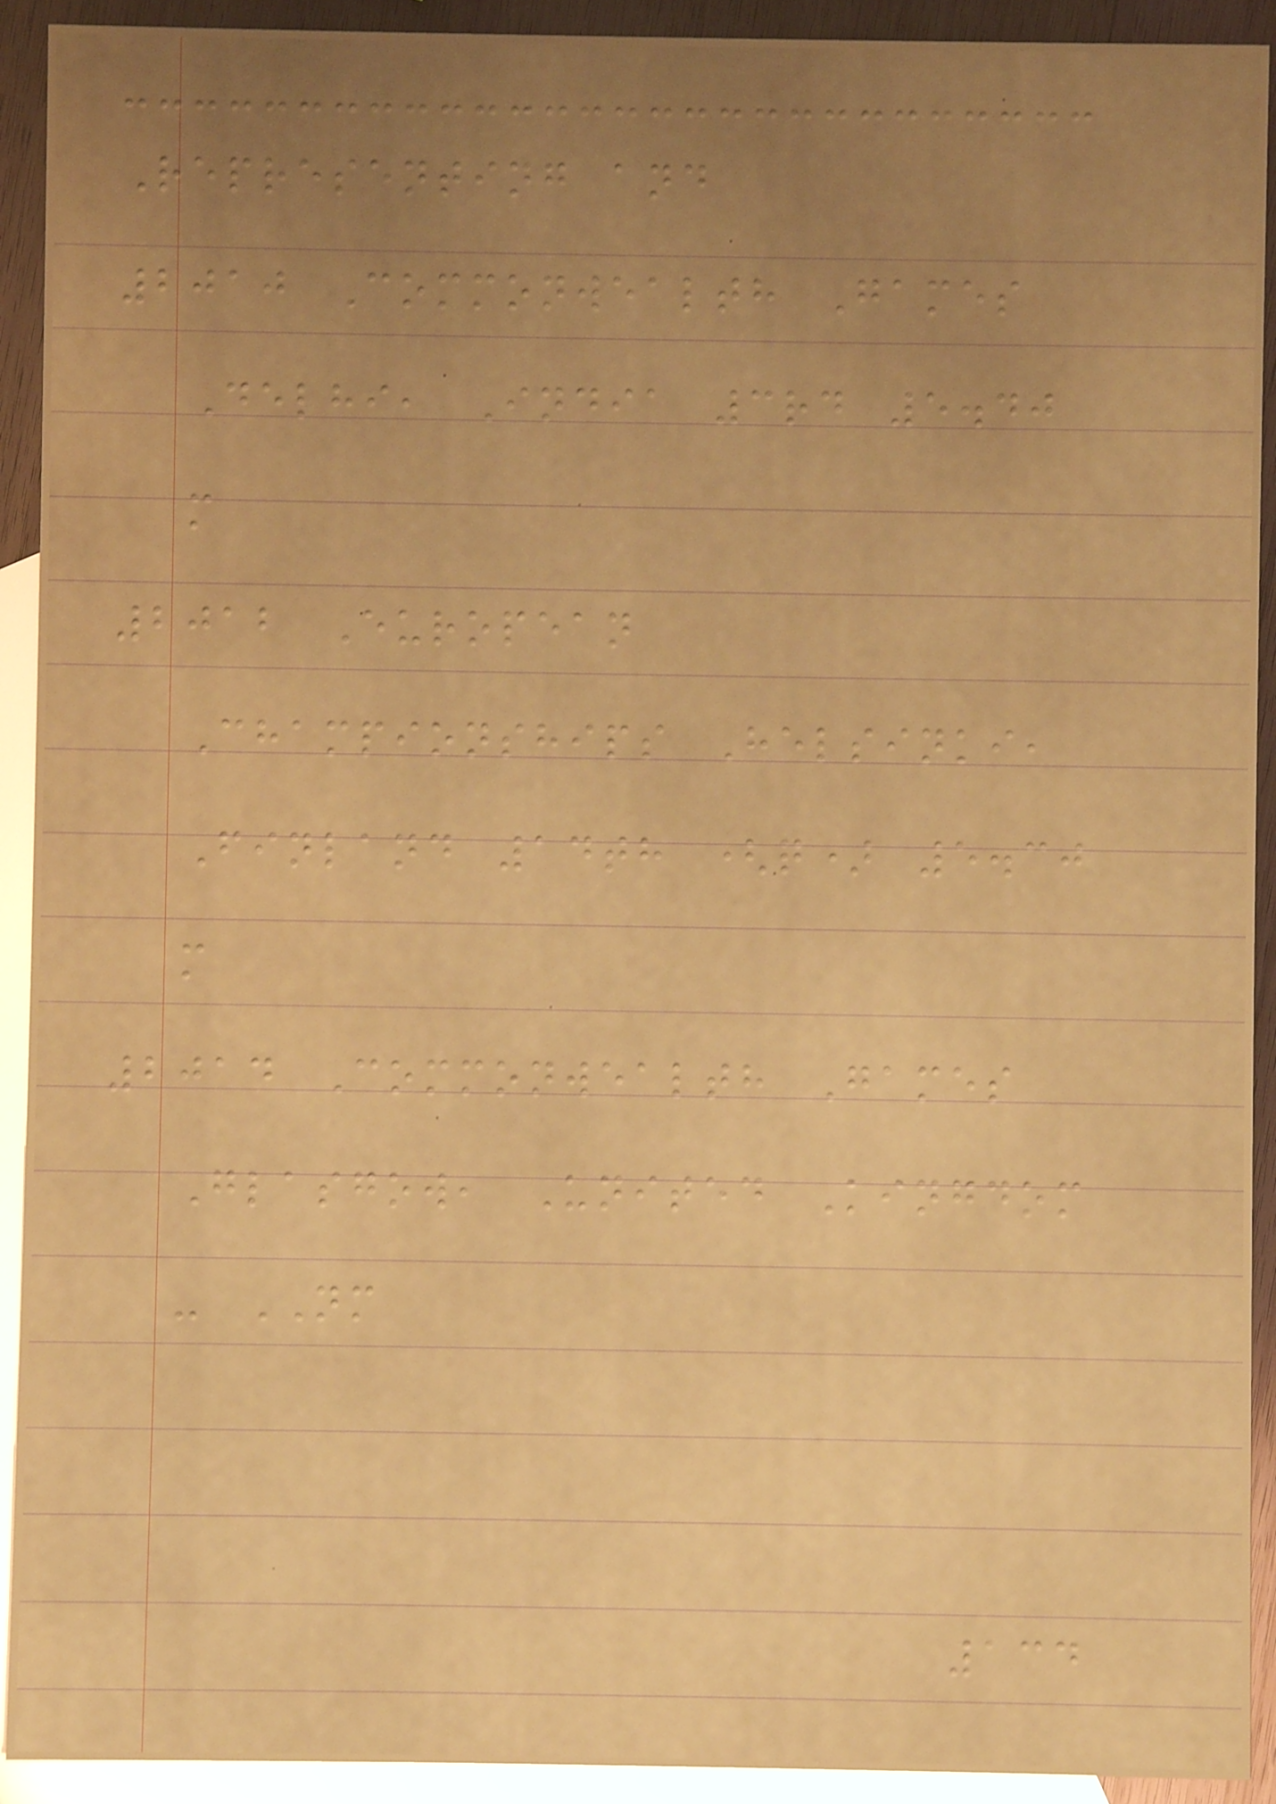Representing and
2010 Commonwealth Games
Delhi, India 3rd 5.40
m
2012 European
Championships Helsinki,
Finland 14th (q) 5.30
m
2014 Commonwealth Games
Glasgow, United Kingdom
- NM
134
